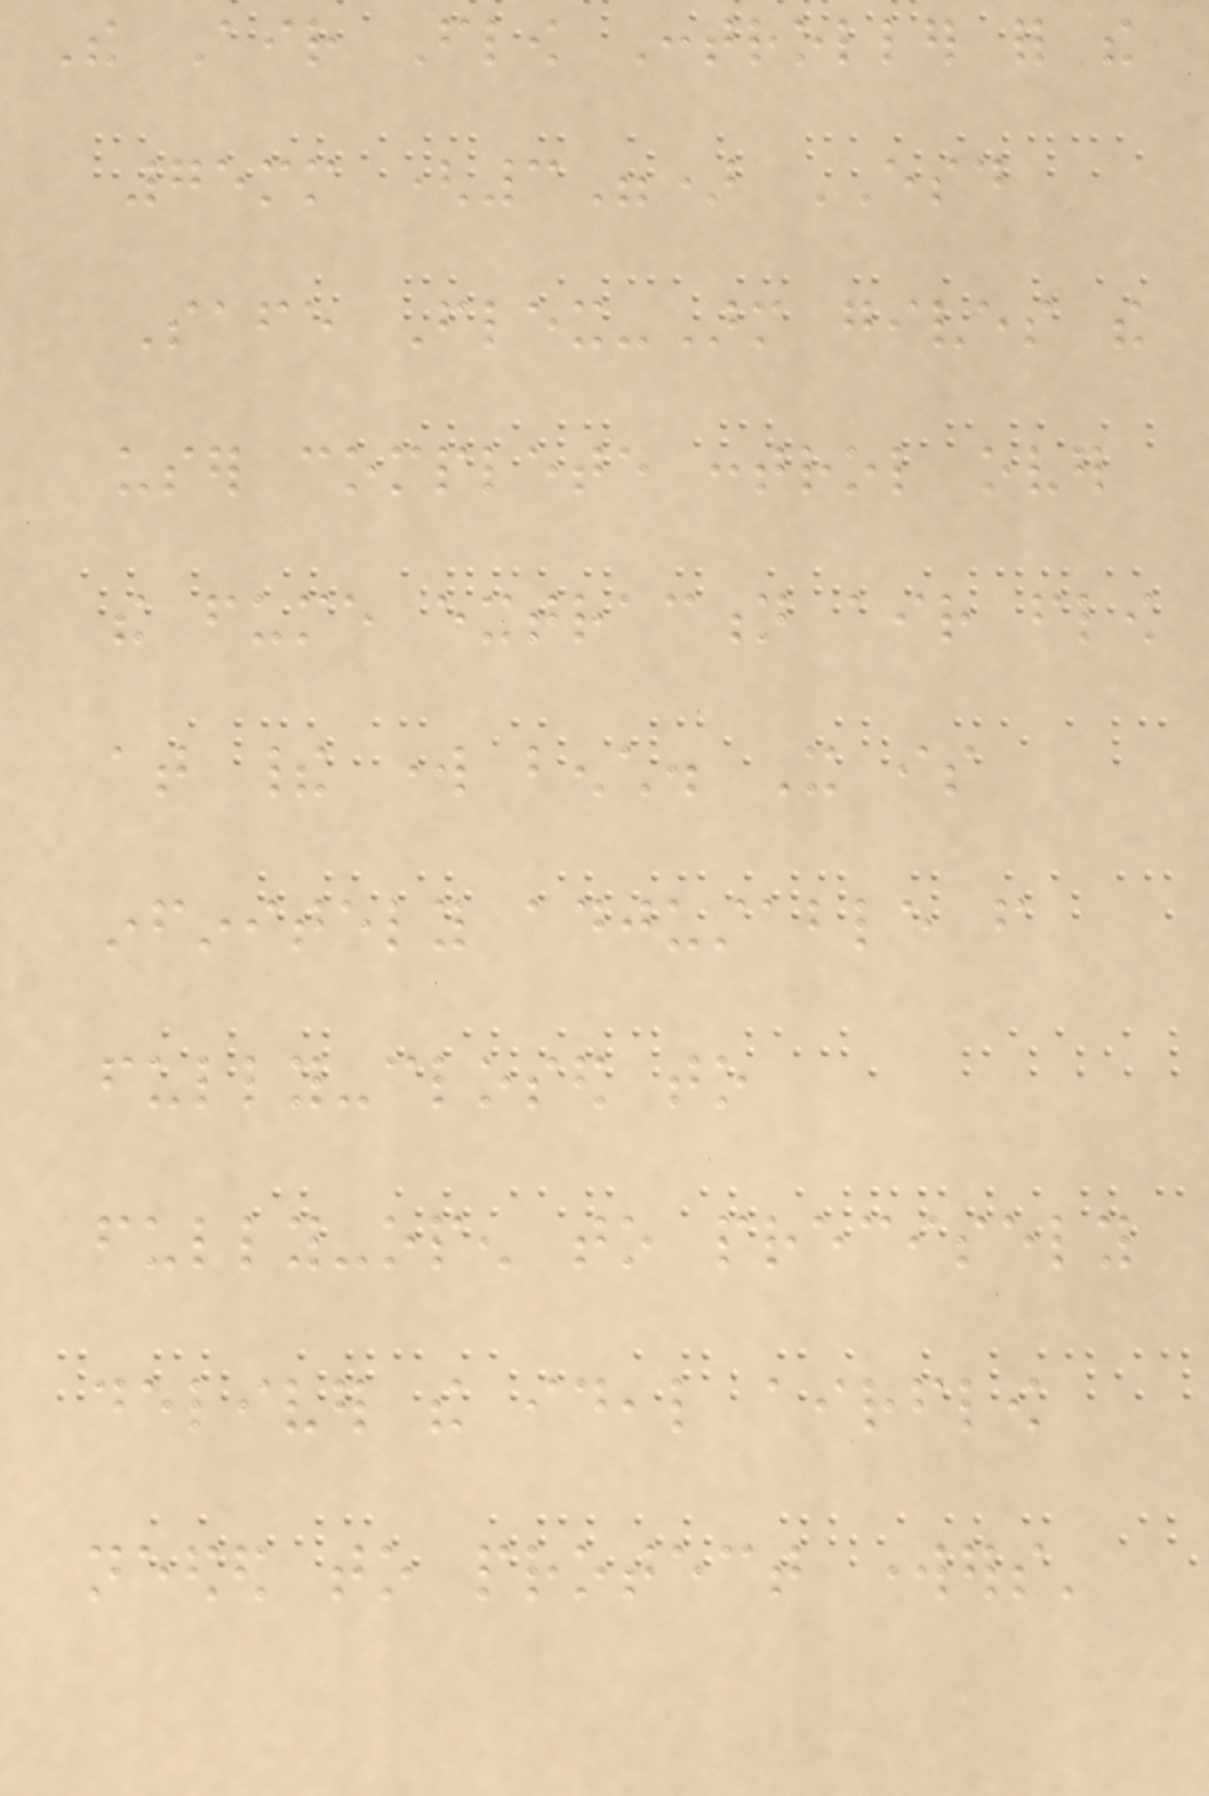The Air Flow Controller for the
75mm (3") ESD
Safe Flex-Arm gives the
user complete control over
the fume extraction air flow
at their work bench. It is
infinitely adjustable from
fully-closed to
fully-open to precisely
deliver the ideal airflow
needed to protect workers'
